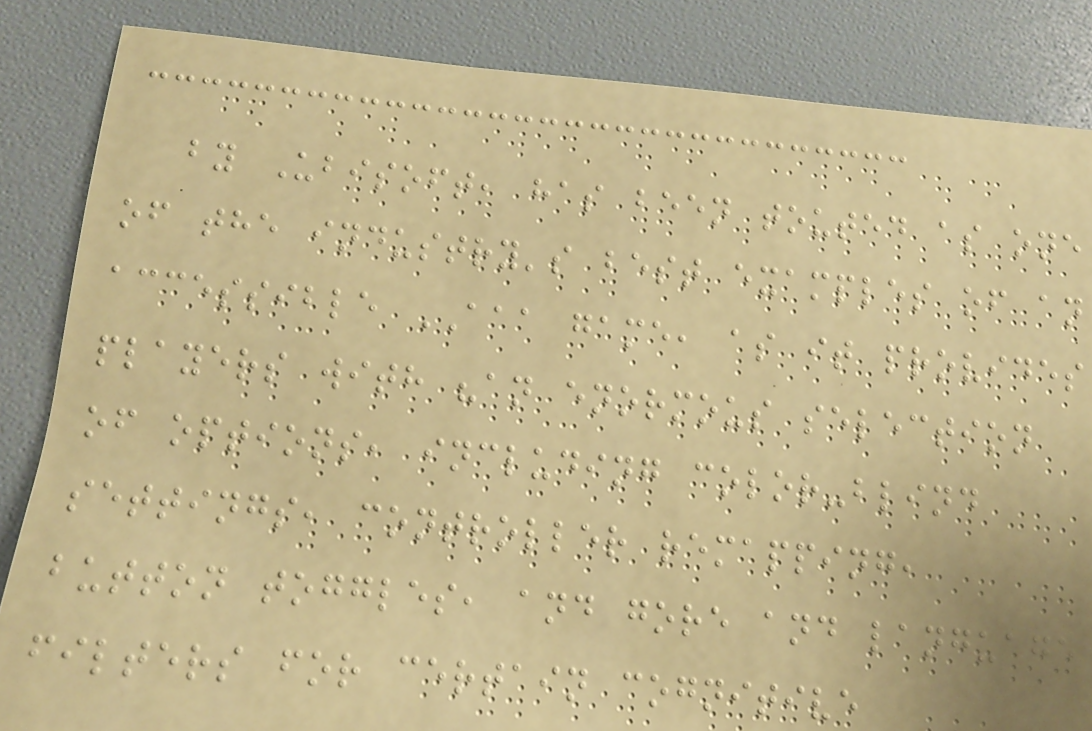by Ubisoft, has been touted as one
of the industry's best examples of an
accessible AAA game, as it provides
players with "an enormous selection
of options, including color-blind
settings, controller remapping,
button toggles, and gore and language
filters for certain cognitive
